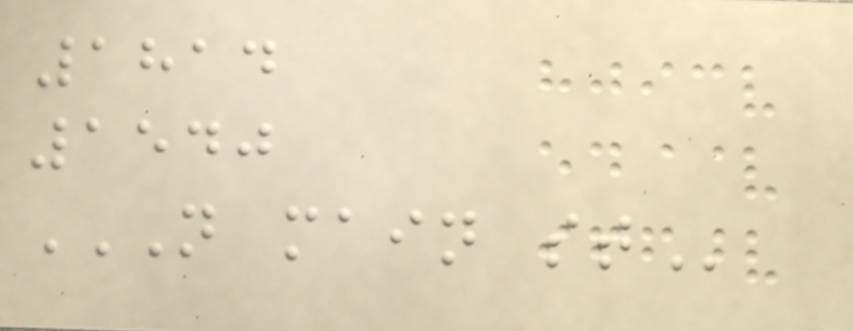1814
1540
N MAIN ST
